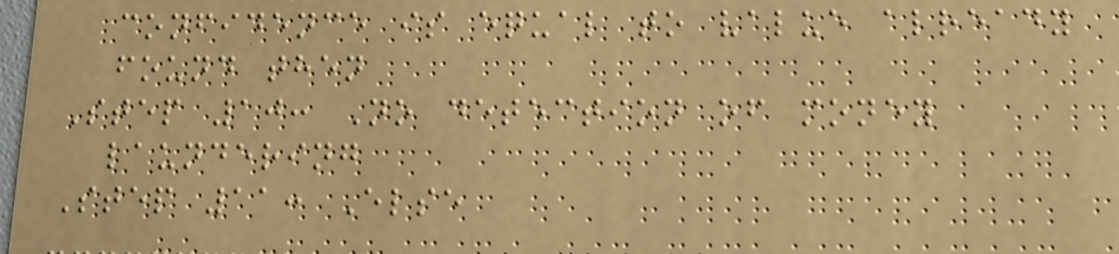confidence is equal to value already
found then
Step 10: No detection of money
laundering
Step 11: Else
